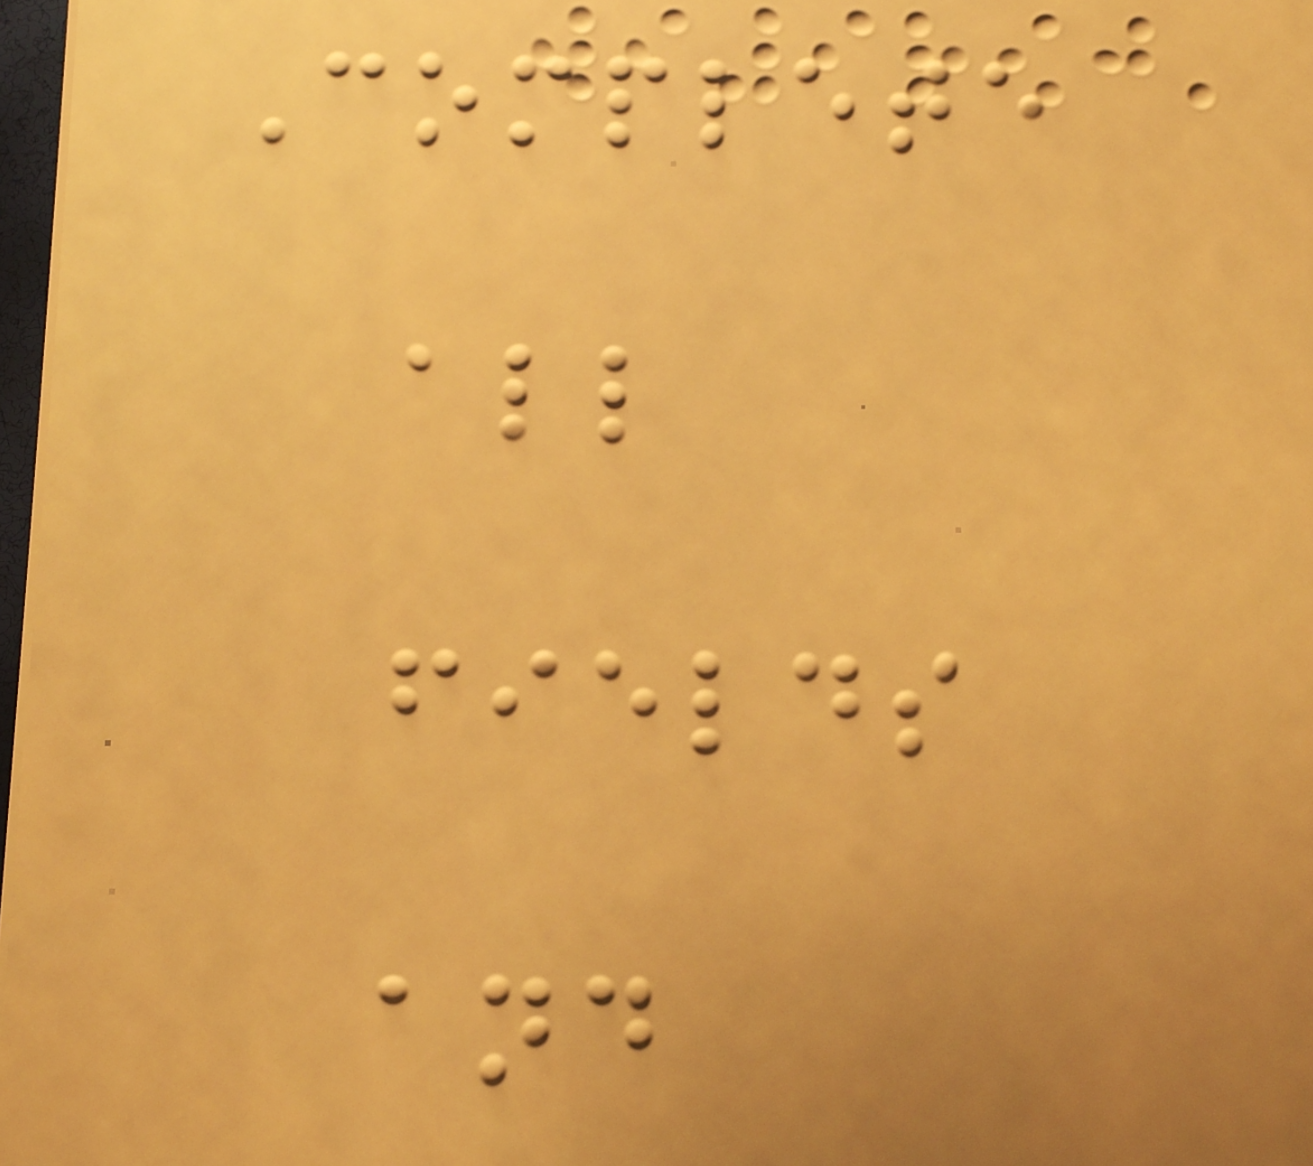Complete
all
fields
and
